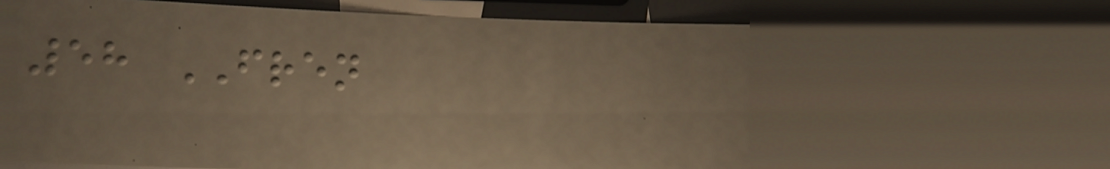58 FREN
